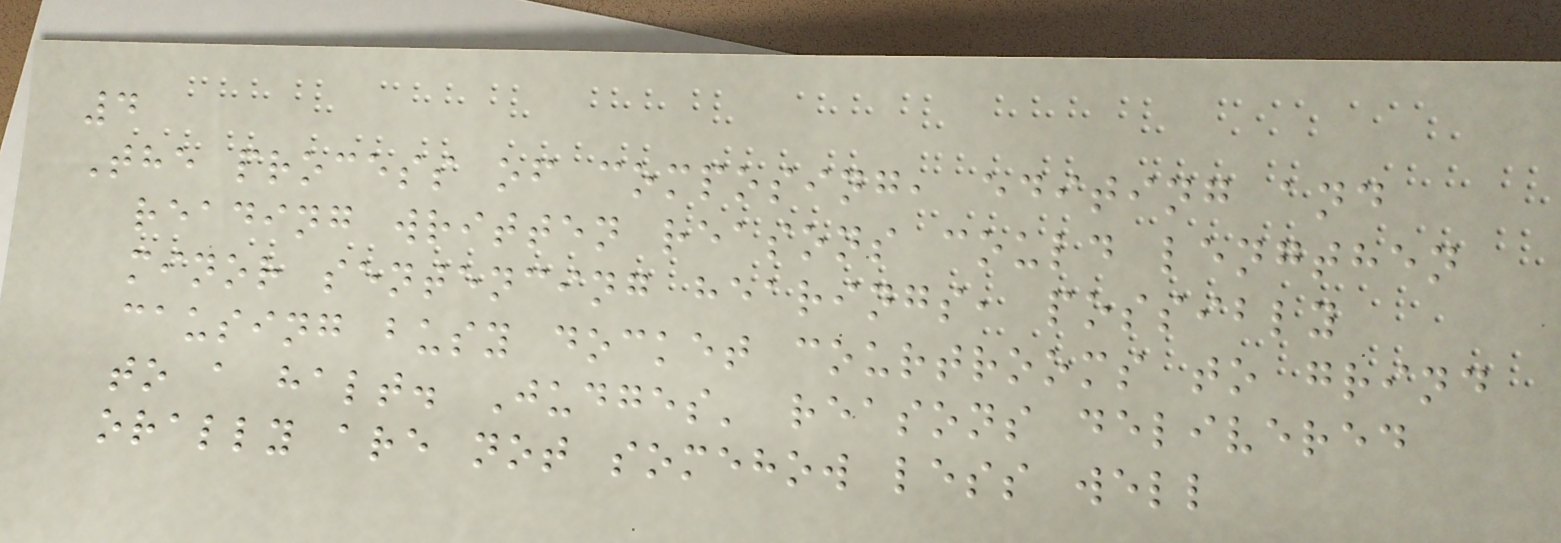4
The process of composing, editing and
reading written reasons could lengthen
minor sentencing hearings, possibly
causing busy docket courtrooms to grind
to a halt. Judges' reasons delivered
orally are not somehow less well
